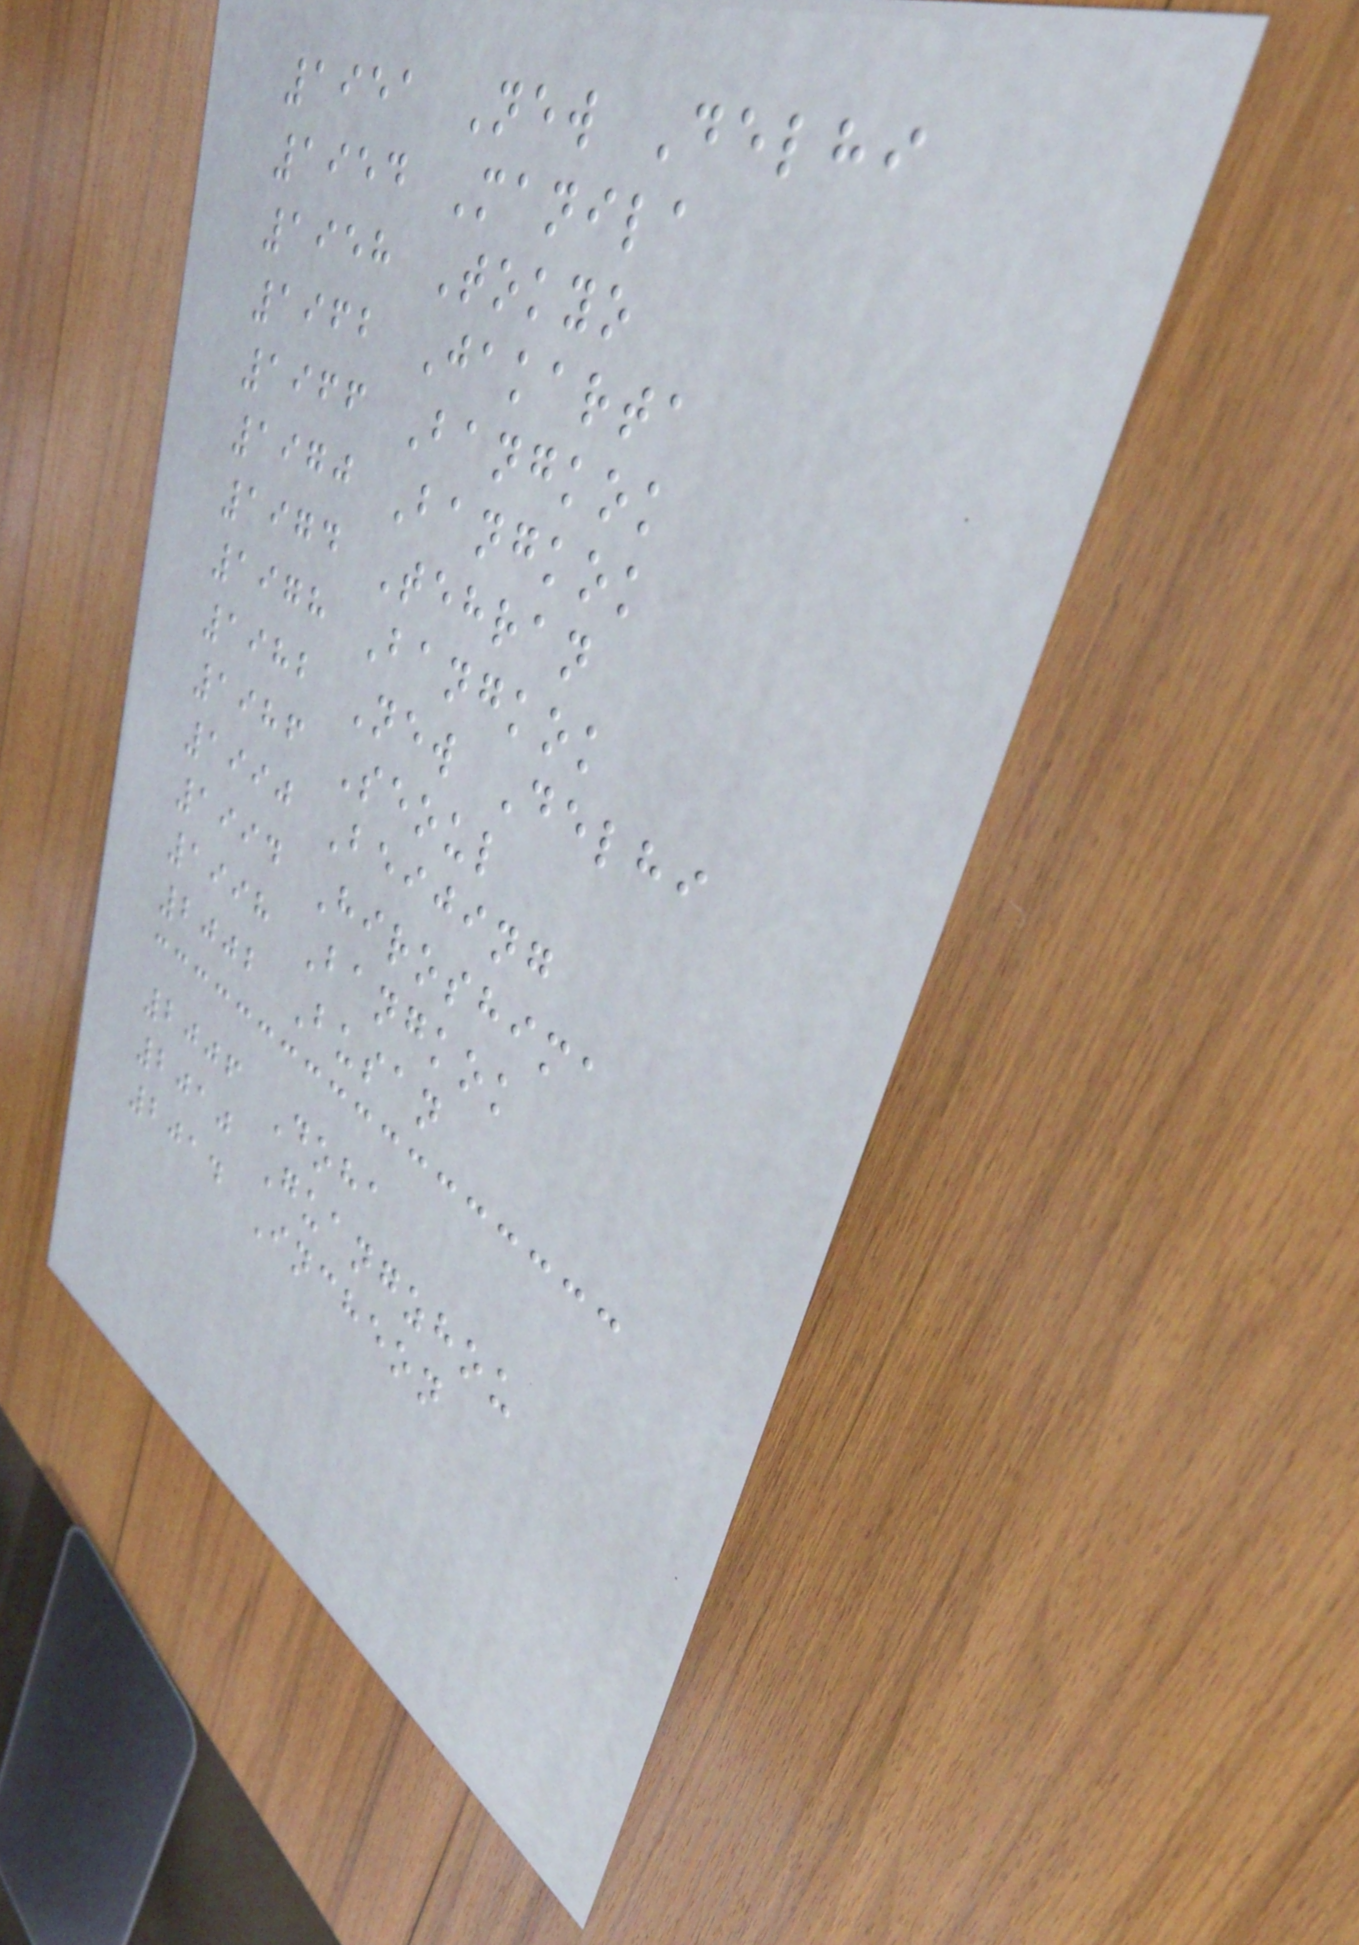1951 New Delhi
1954 Manila
1958 Tokyo
1962 Jakarta
1966 Bangkok
1970 Bangkok
1974 Tehran
1978 Bangkok
1982 New Delhi
1986 Seoul
1990 Beijing
1994 Hiroshima
1998 Bangkok
2002 Busan
2006 Doha
2010 Guangzhou
2014 Incheon
